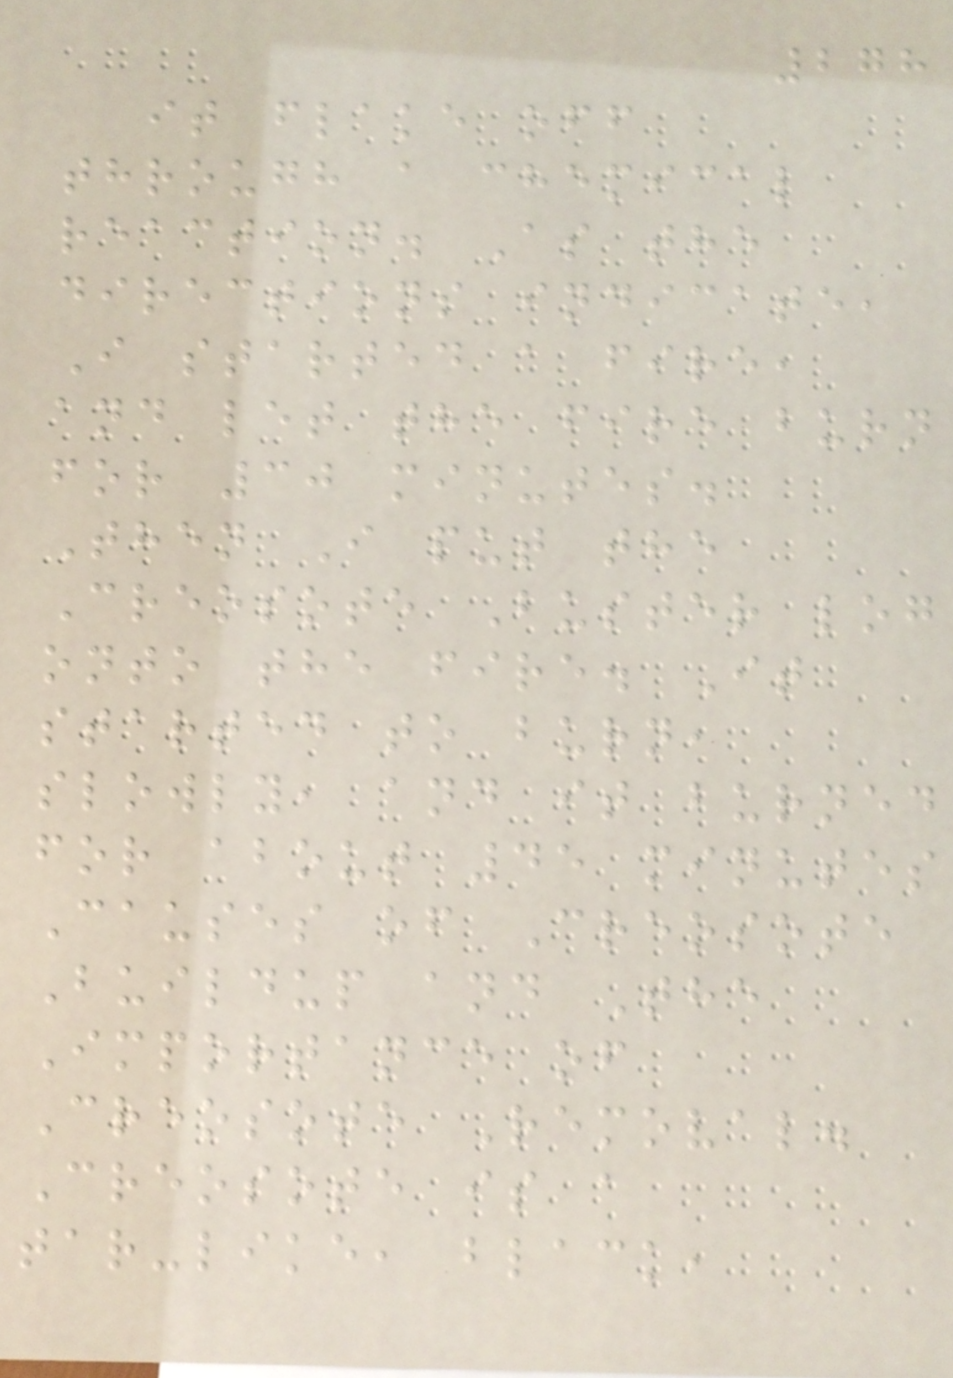278
it flake off
through a chemical
reaction. As the
directions indicate,
I started a fire,
and let the fire burn
for 30 minutes.
Then I put the
Creosote Buster log
onto the fire. It
started to burn,
slowly, and it burned
for about 45 minutes
Causes of Creosote
Buildup and The
Importance of
Creosote Removal.
Creosote is a
tar-like, black,
